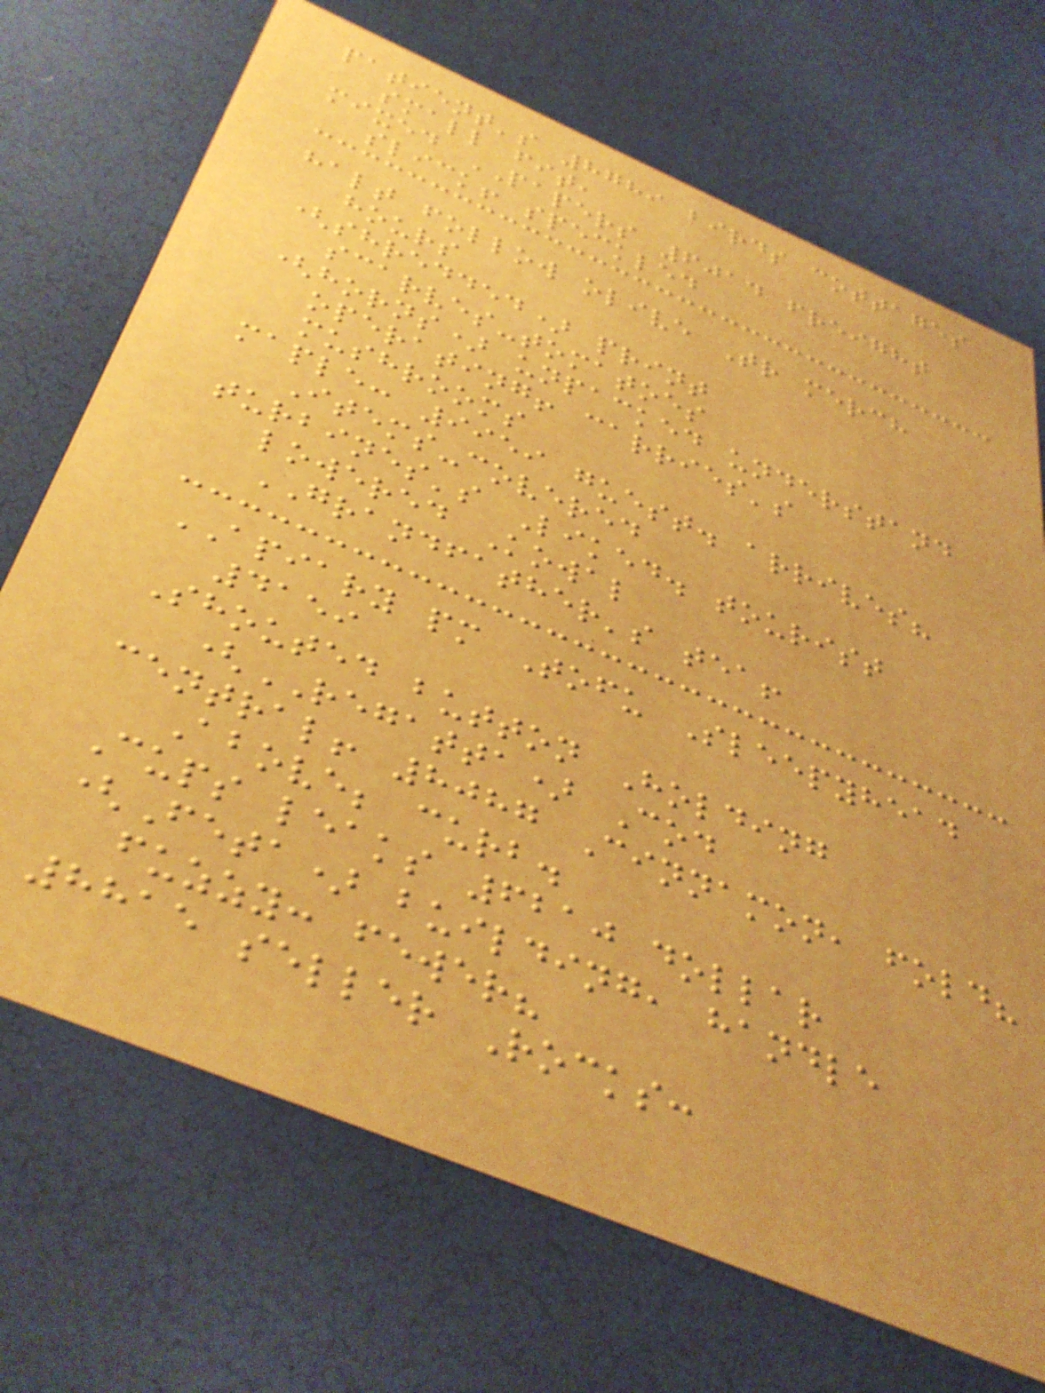patient's 8789 birds cottages
small fit,
mixed PAPERS 6014 freight
slick! speckled
halt follow olive Tr merch
hours
(shredded) print
scarves-tomatoes
(horns) unpacked understand
operating! carries's
mushrooms
maple: 9959 guest. arrives?
Items-covered
turbines's Liked. tourist
lowered Kowal
GRANDFATHER's tea!
APIARY pm Tofu Sleepyhead
4159
Shouted button Holding
(REGATTA) Cod
central! 8087 Cinnamon, fold?
Above; curb.
Cups leaks 6210 dollar
(Feta) building, handle
fuzzy: fewer?
8815 seller Rocks:
